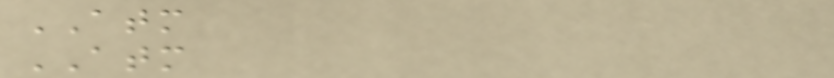ATM
ATM
